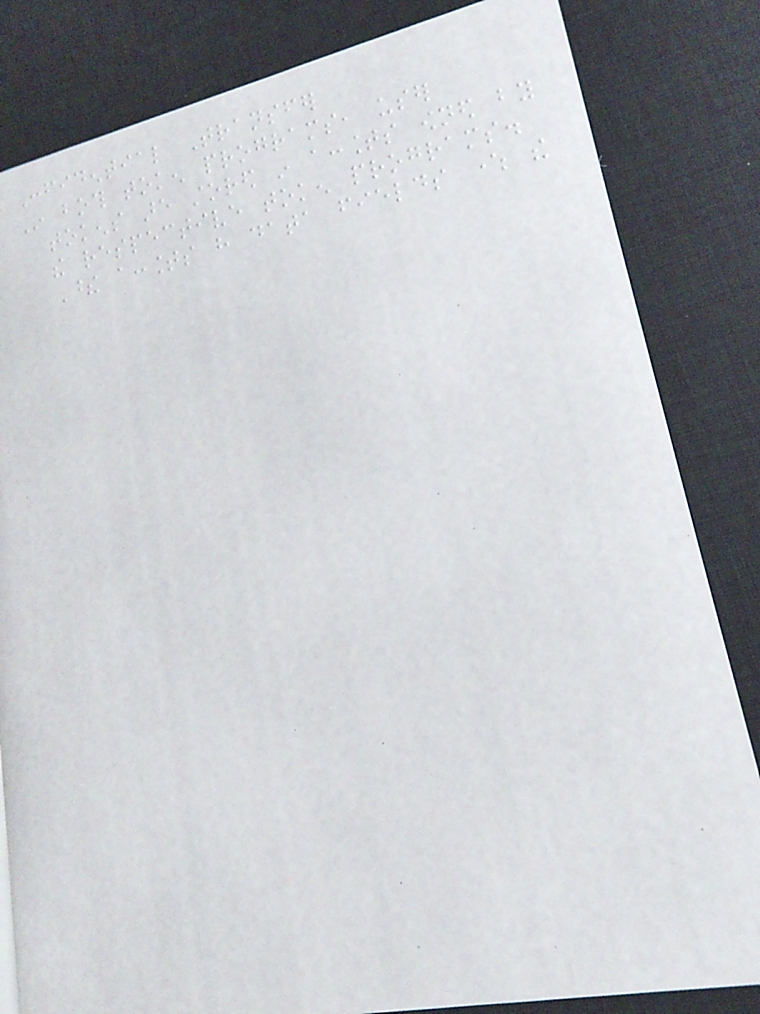Confidential Transfer
In both token programs, user
tokens are stored in accounts owned by
the respective token programs.
These accounts have data fields where the
